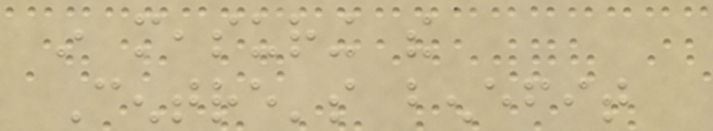in measuring the
Centre's benefit
